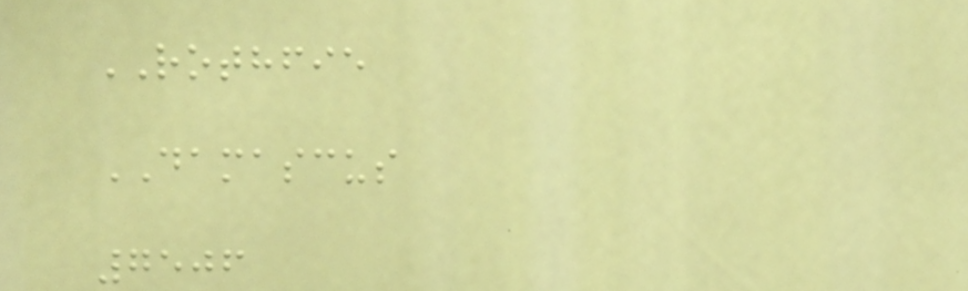ROTHFIE
DAMASCUS
7506
